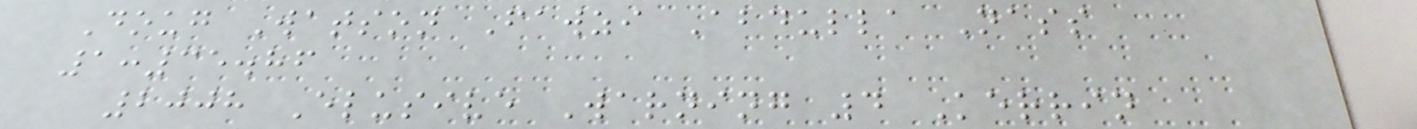Doug Watson Fawzi Abdulla Nass
1:35.86
2008 Elusive Warning 4 Kerrin
